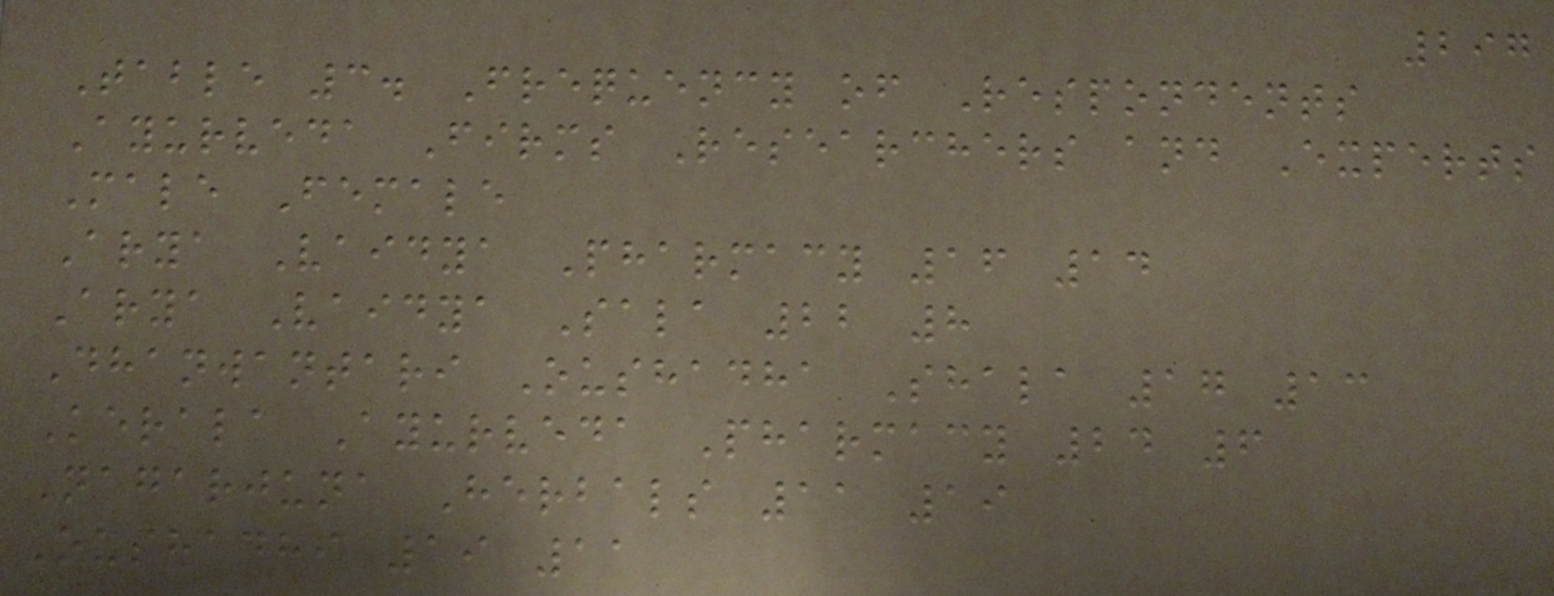297
Table 3. Frequency of Respondents
Ayurveda Firms Researchers and Experts
Male Female
Arya Vaidya Pharmacy 16 14
Arya Vaidya Sala 22 8
Dhanwantari Oushadha Shala 17 13
Kerala Ayurveda Pharmacy 24 6
Nagarjuna Herbals 11 19
Oushadhi 19 11
